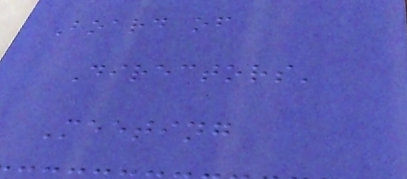Board of
Directors'
Meeting
